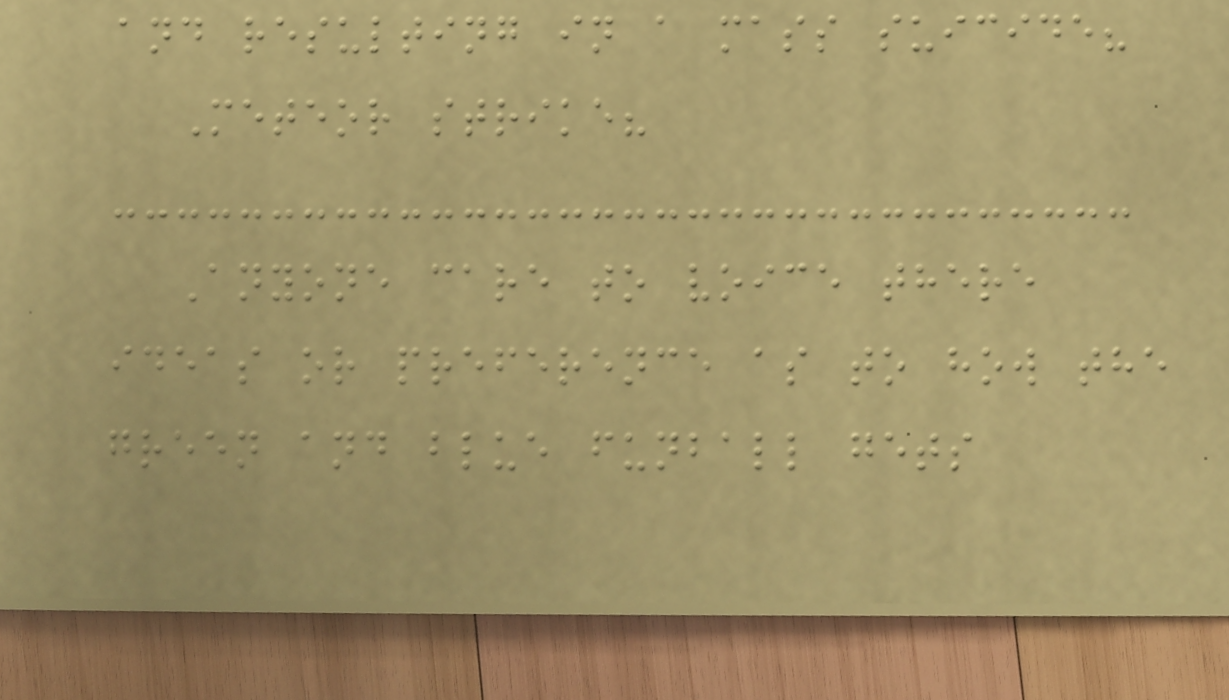and resulting in a mass suicide?
Meteor strike?
Anyone care to voice there
ideas or preference as to how the
green and blue funball gets
